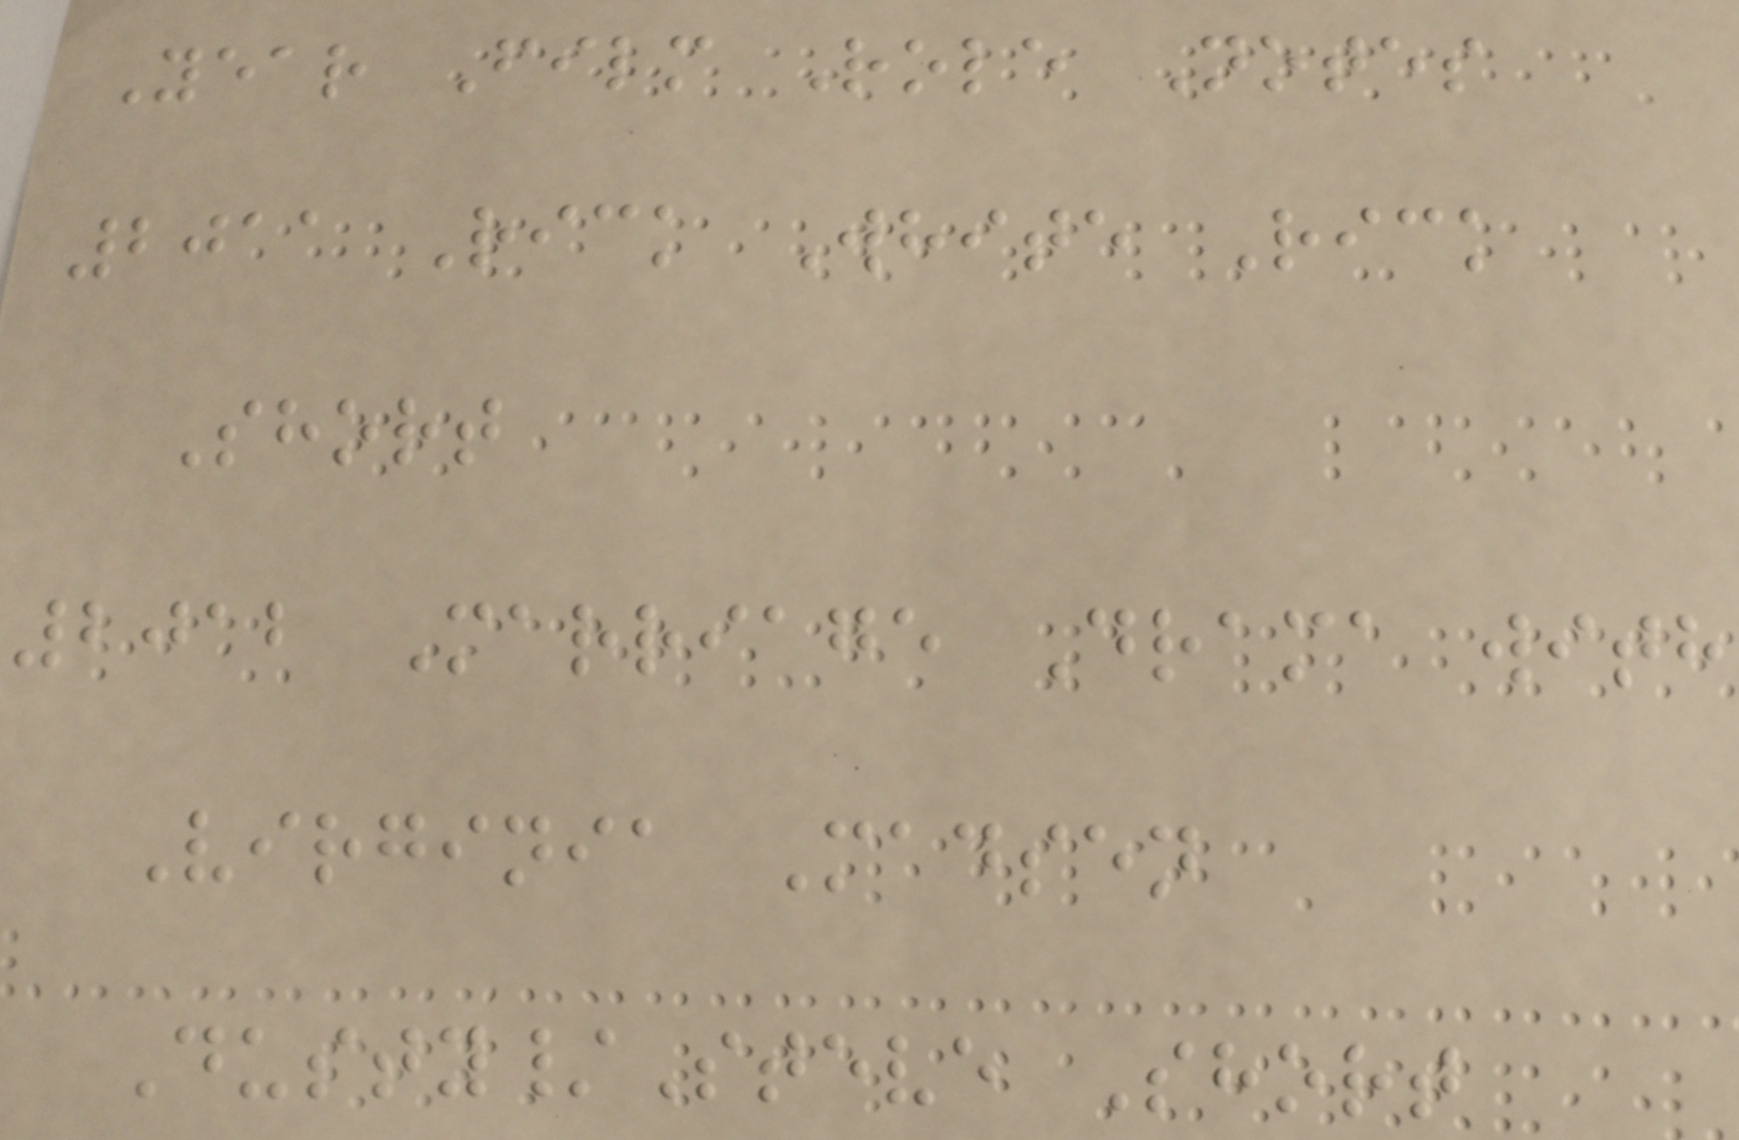Year Film Role Notes
2011 Rick White Rick
Short
2012 Marriage Drama with
Virginia Madsen
Dusty/Steve Short
